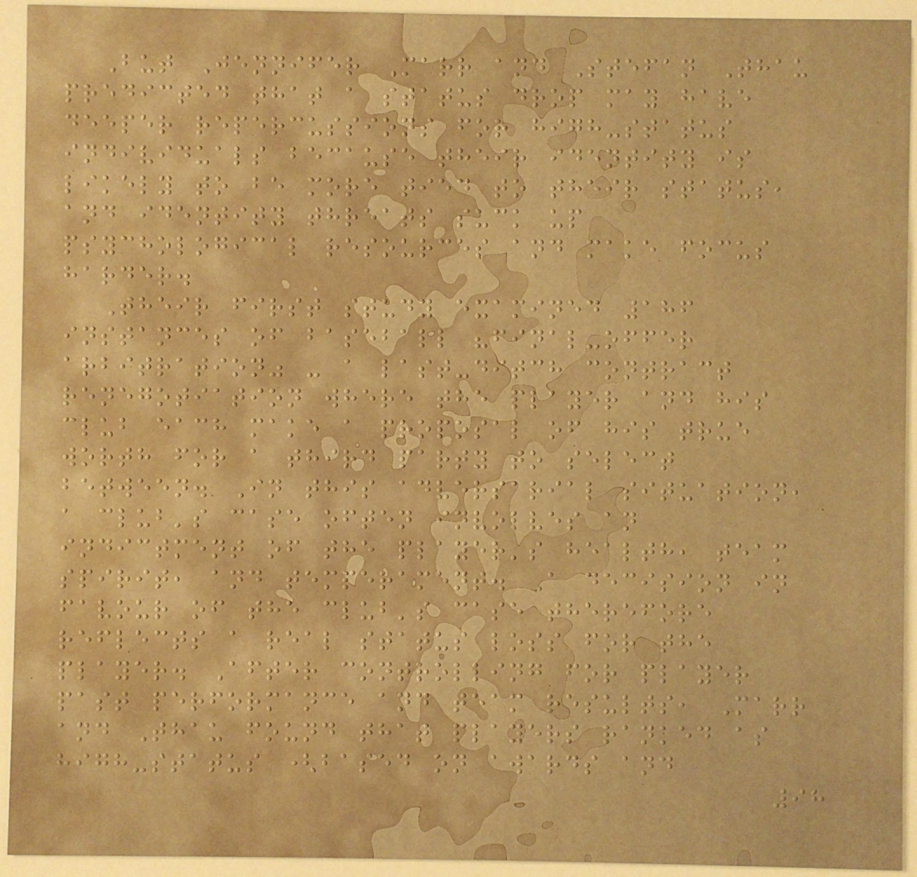But Jennifer Marr and Stefan Thau
predicted that a status drop may have
deeper repercussions for high-status
individuals because their identity is
likely to be more tied to their status,
and identity threats suck up
psychological resources and make focus
harder.
Their first study examined 186
instances of baseball "final-offer
arbitration" - a last-ditch contract
renegotiation where the player and his
club each make a proposal of his true
worth for a third party to select
between. In this adversarial situation,
a club's case often involves an
indictment of the player's health, team
spirit, and temperament. A decision in
favour of the club's case therefore
reflects a real status loss for the
player. After controlling for player
past performance and team results, Marr
and Thau found that players ranked as
high-status (based on awards and
98
